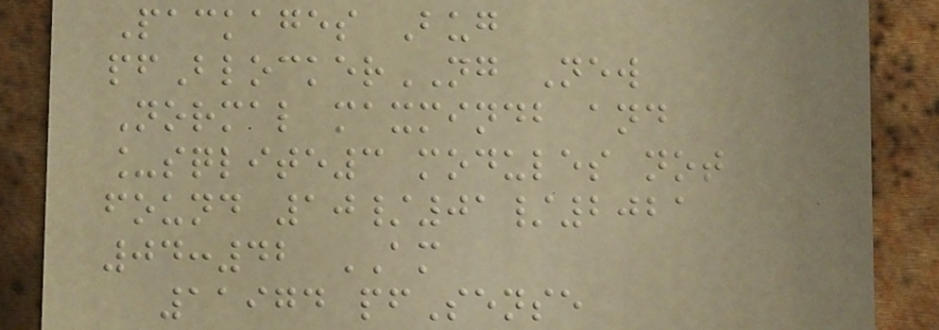Packages Bug
pfBlockerNG New
Normal maxmindb and
_sqlite3 modules not
found 10/01/2021
04:42 AM
11974 pfSense
